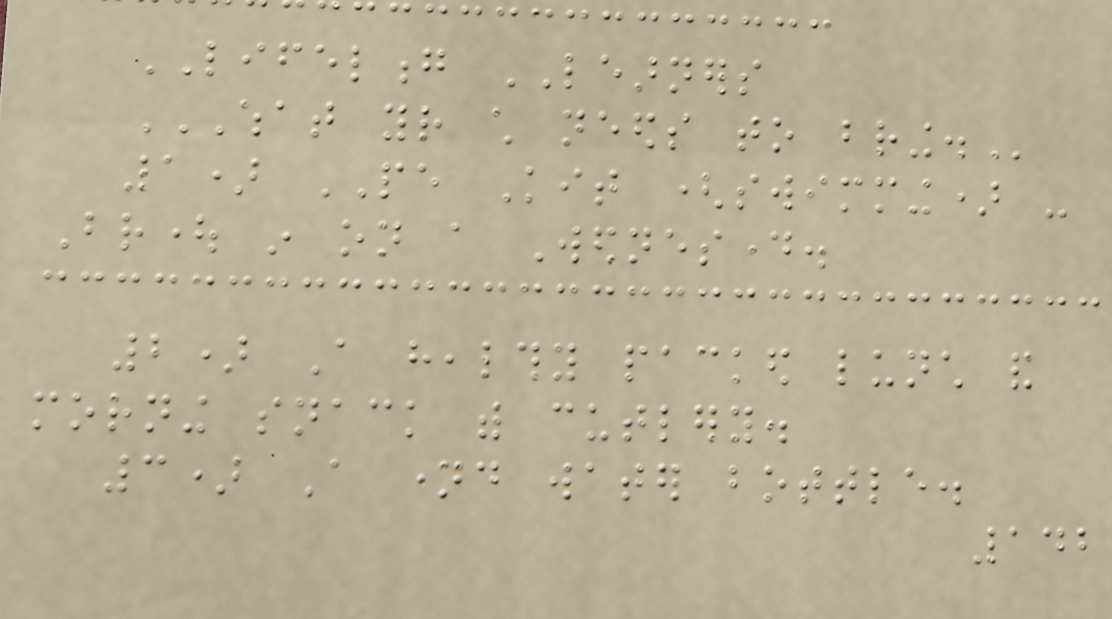LIFELONG LEARNERS
WHAT YOUR CHILD NEEDS TO BRING.
1) PE Kit (swimming) -
Brought in on a Wednesday.
2) A healthy packed lunch and
morning snack with cutlery.
3) A named water bottle.
142
